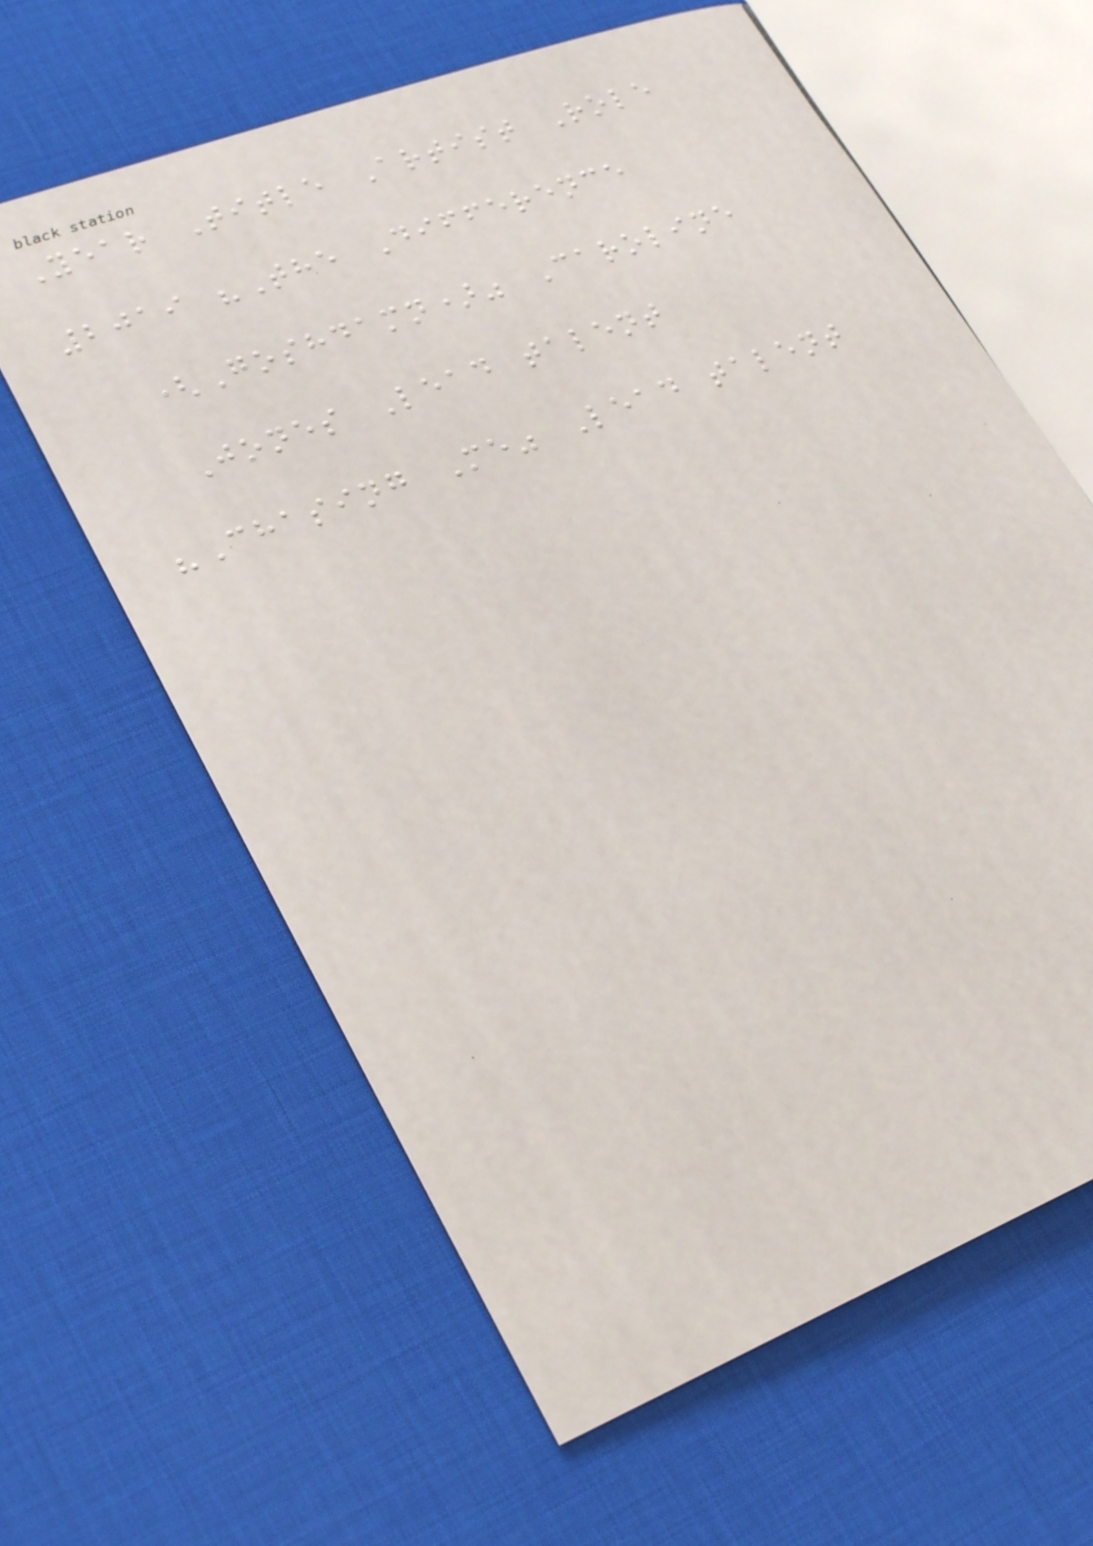Year Title Artist Role
2019 "The Difference
(Goshdamn)" Caroline
Jones Lead talent
"Chasing Me" Lead talent
